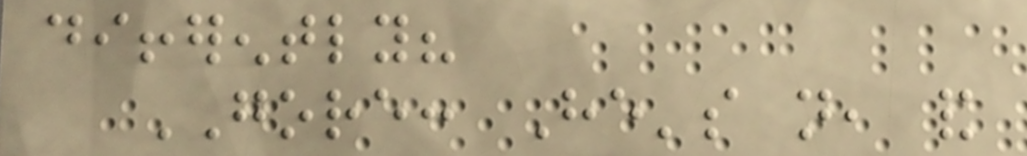differently?
GORE: He's not, and
